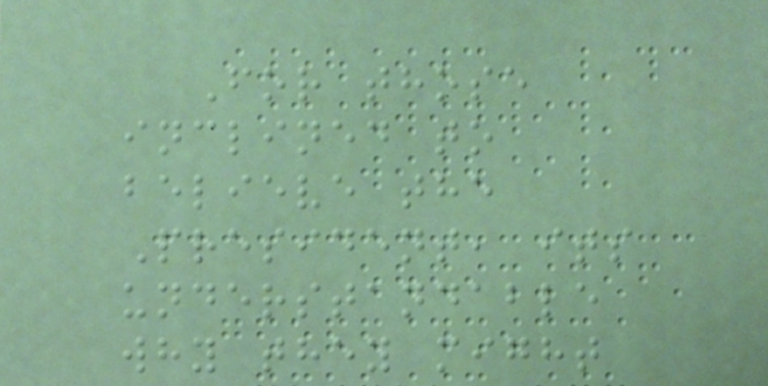For those
inclined to
believe the
President, its
understandable
why they might
